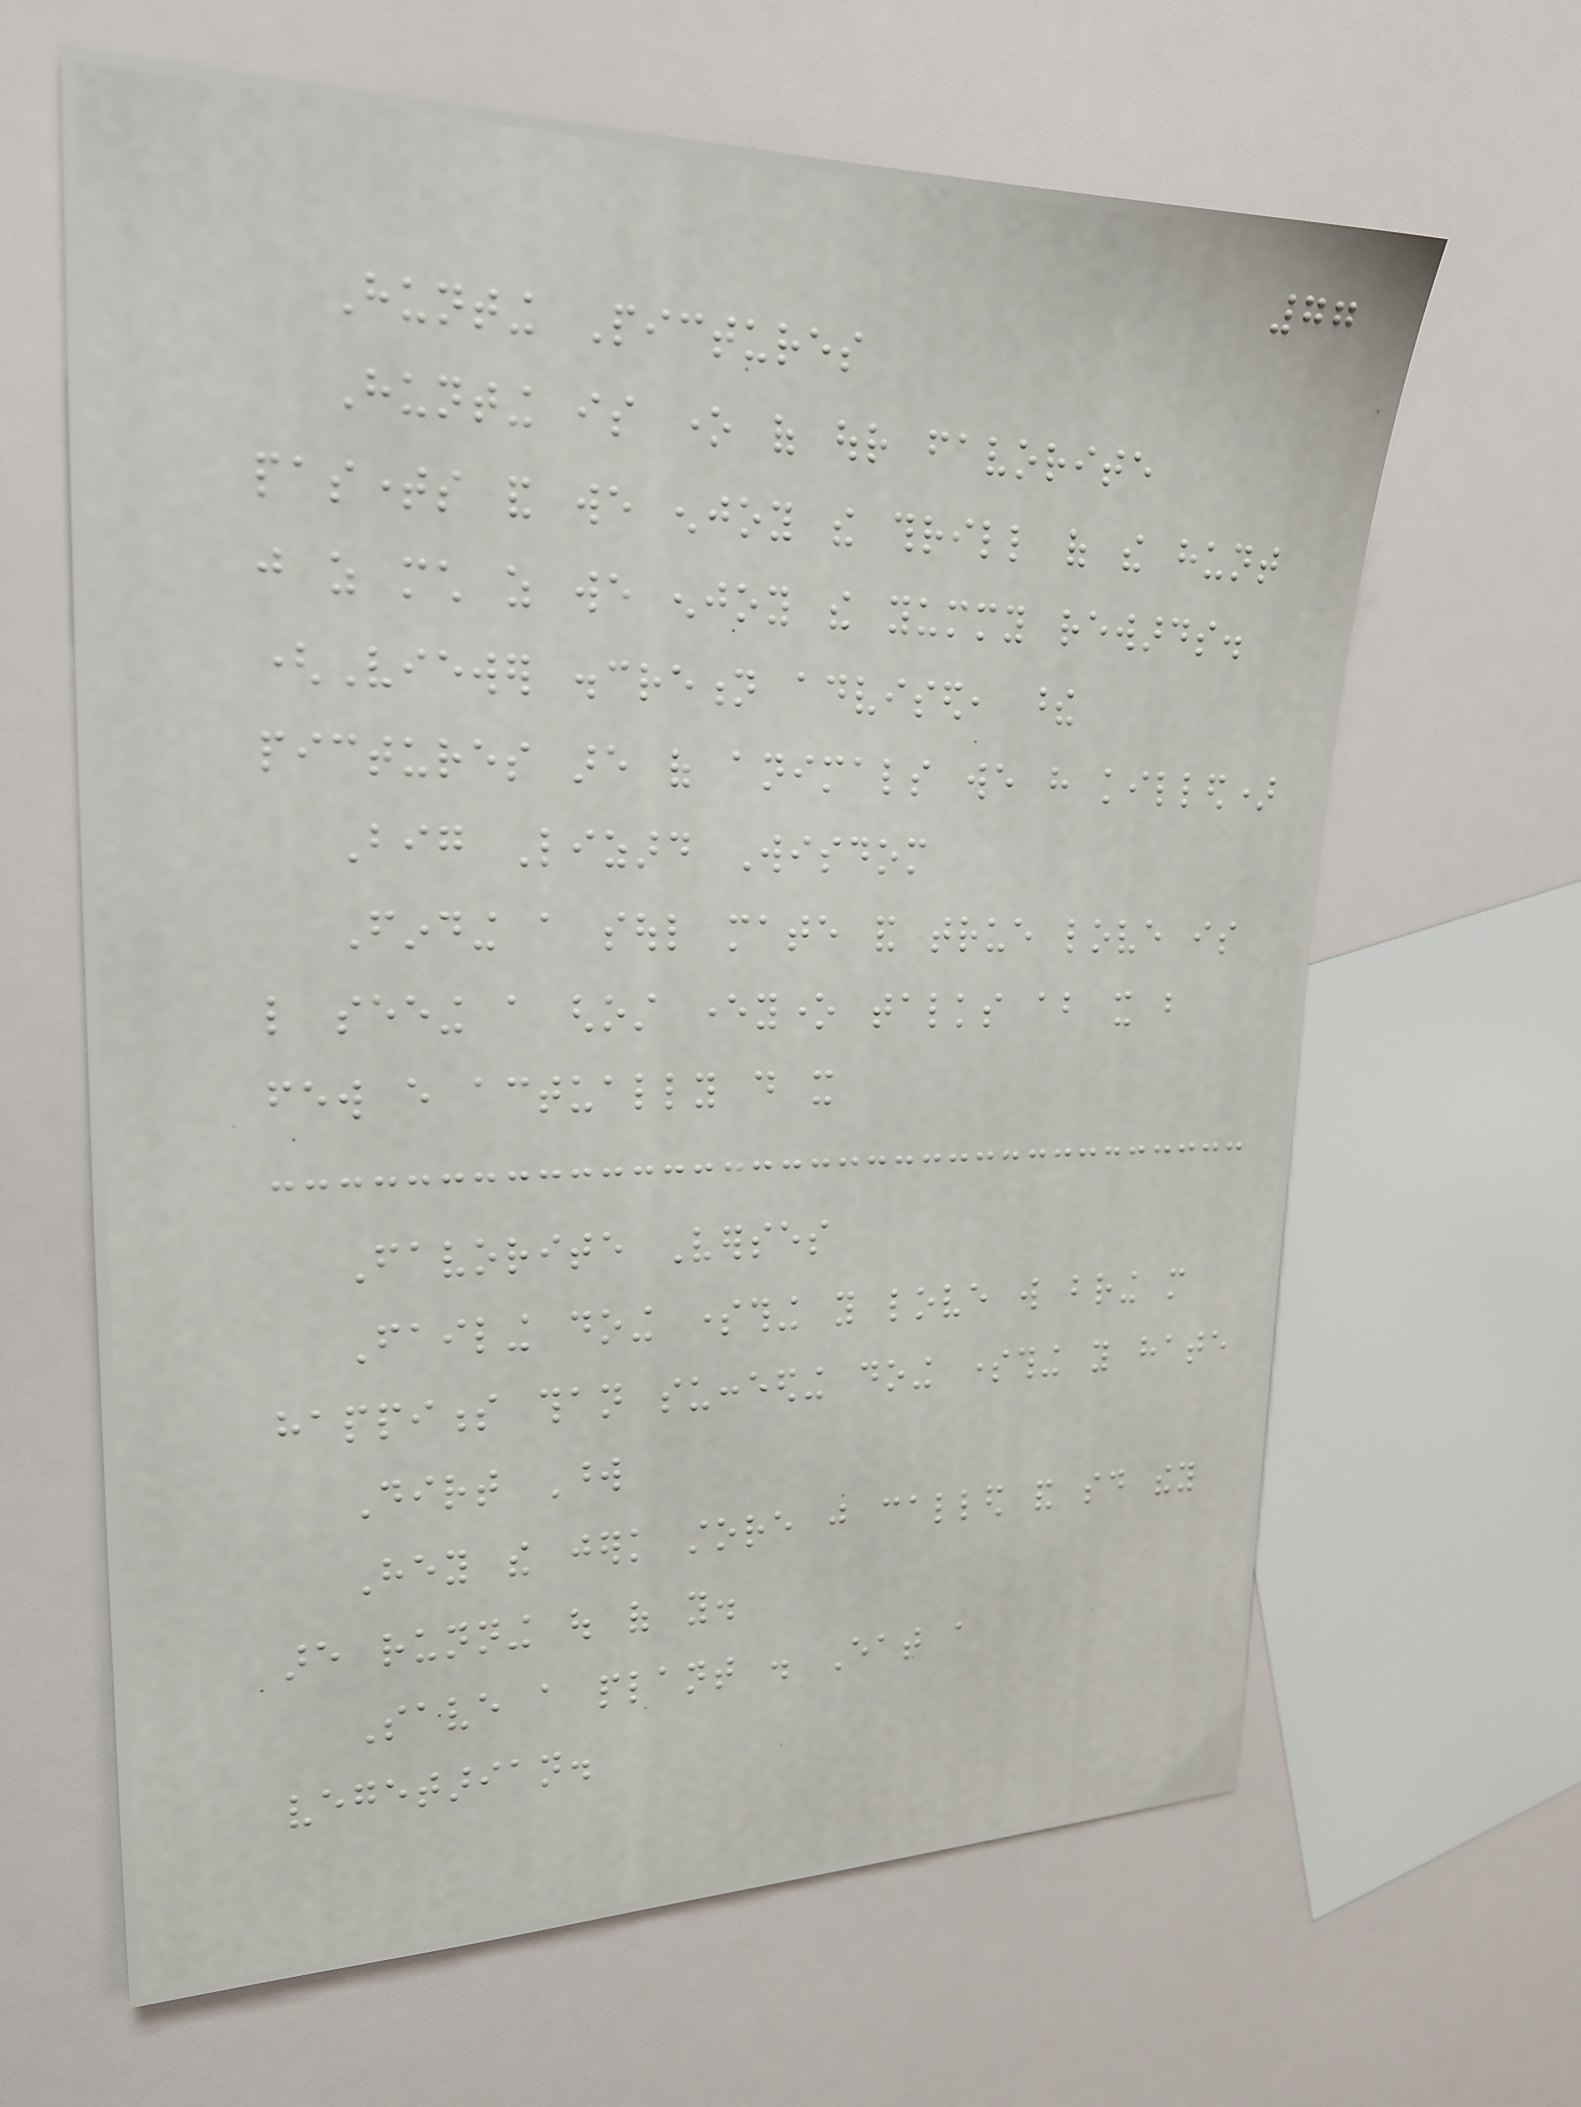77
Hunting Pictures
Hunting is one of our favorite
pastimes and we enjoy the thrill of the hunt
just as much as we enjoy the yummy rewards.
(Viewer discretion advised, these
pictures are of animals we have killed)
Big Lizard Wisdom
Finding a soul mate and true love is
like seeing a ghost everyone talks about it but
few every actually do it
Favorite Verses
Failing doing something you love will bring more
happiness than succeeding doing something you hate
Dirt Word
Hey the jerk store just called and said they
are running out of you.
Save a plant . Eat a
vegetarian.
